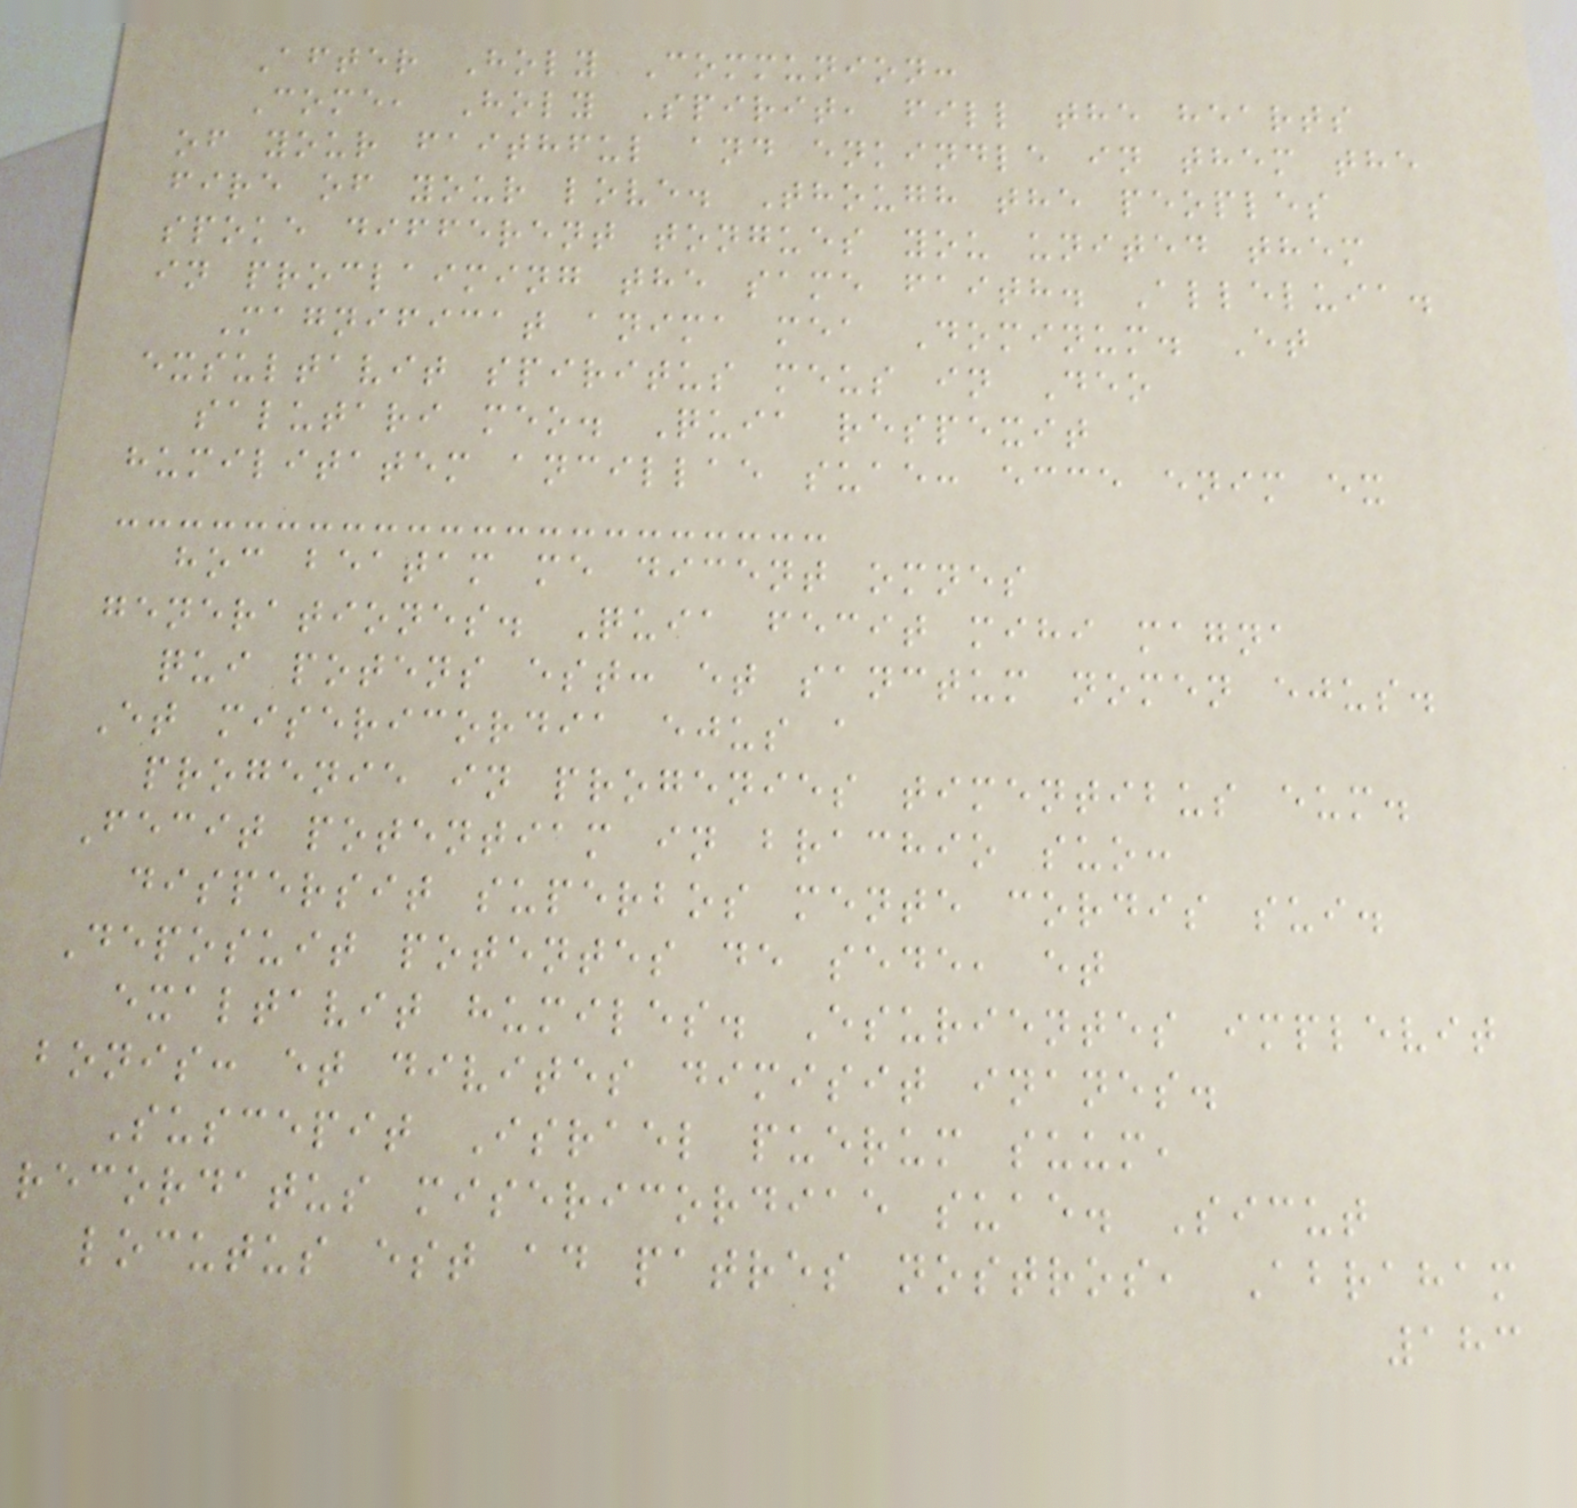After Holy Communion:
Come, Holy Spirit, fill the hearts
of your faithful and enkindle in them the
fire of your love. Though the peoples
spoke different tongues you united them
in proclaiming the same faith. Alleluia.
Magnificat anima mea Dominum. Et
exsultavit spiritus meus in Deo
salutari meo. Quia respexit
humilitatem ancillae suae: ecce enim ex
hoc beatam me dicent omnes
generationes. Quia fecit mihi magna
qui potens est: et sanctum nomen ejus.
Et misericordia ejus a
progenie in progenies timentibus eum.
Fecit potentiam in brachio suo:
dispersit superbos mente cordis sui.
Deposuit potentes de sede, et
exaltavit humiles. Esurientes implevit
bonis: et divites dimisit inanes.
Suscepit Israel puerum suum,
recordatus misericordiae suae. Sicut
locutus est ad patres nostros, Abraham
183
